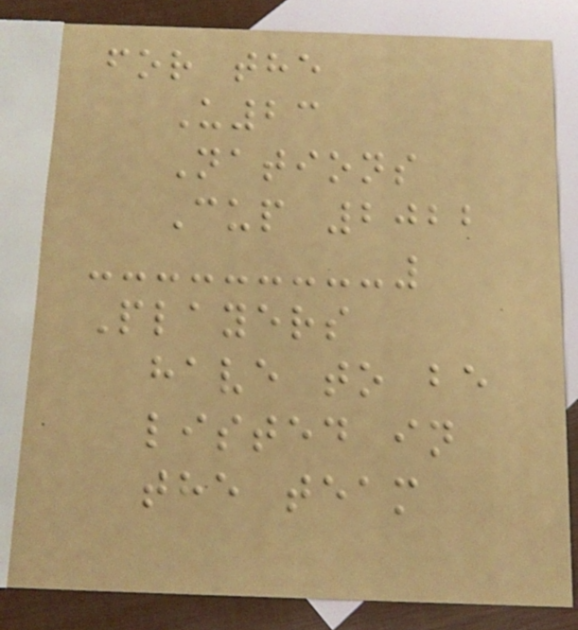for the
U23
Nations
Cup 2022
Players
have to be
listed in
the team
